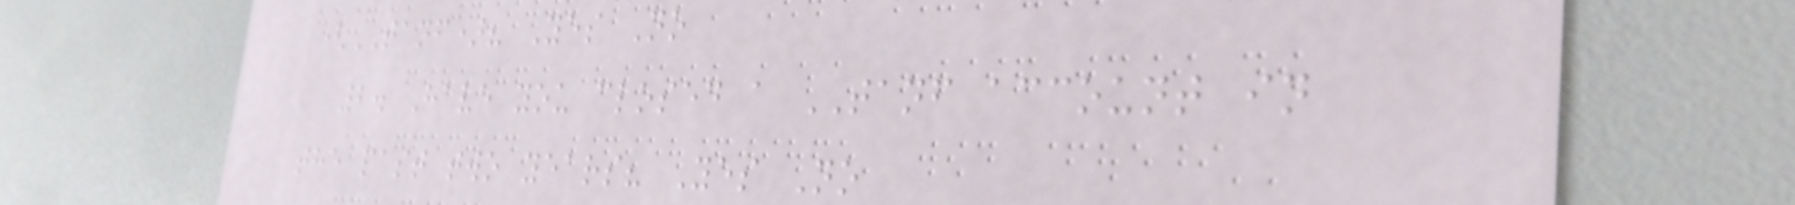(TANF)? Yes No
2. Have you closed a TANF account in
the past two years? Yes No
